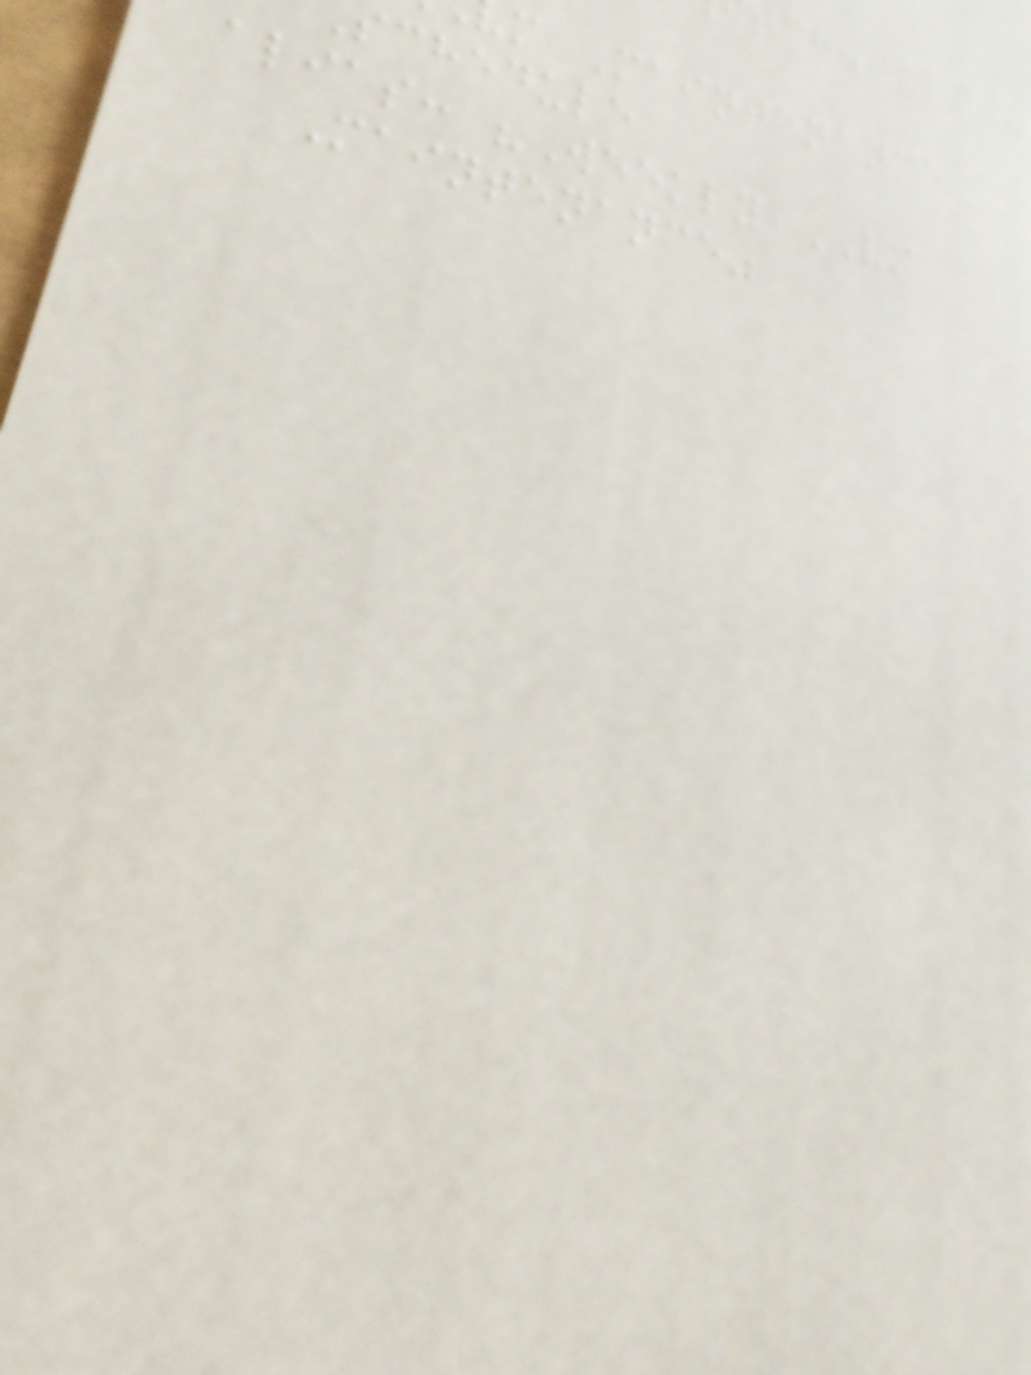m Maintenance
schedule
alias: "Weekly VM
Maintenance"
